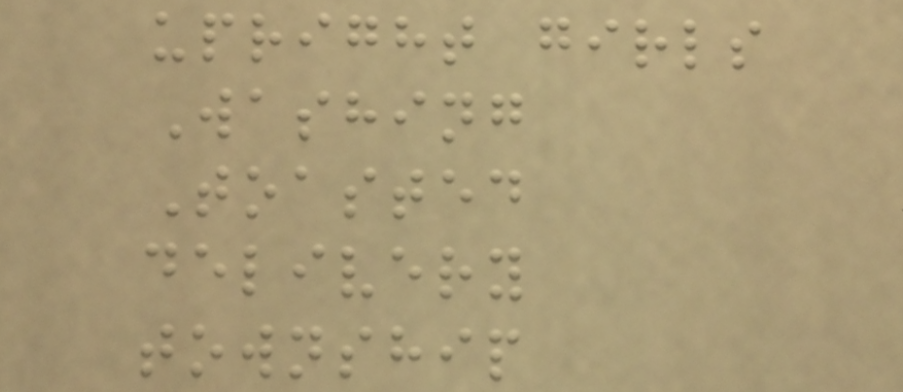upright girls
Washing
Toasted
delivery
township
